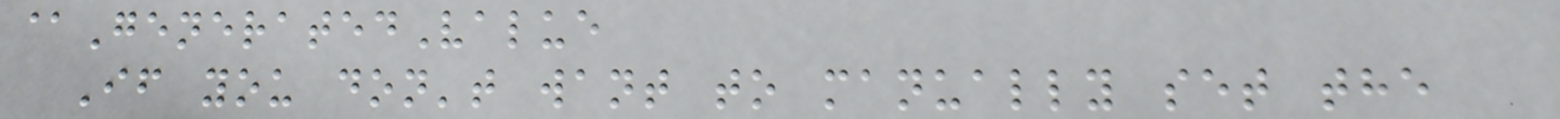@GeneratedValue
If you don't want to manually set the
